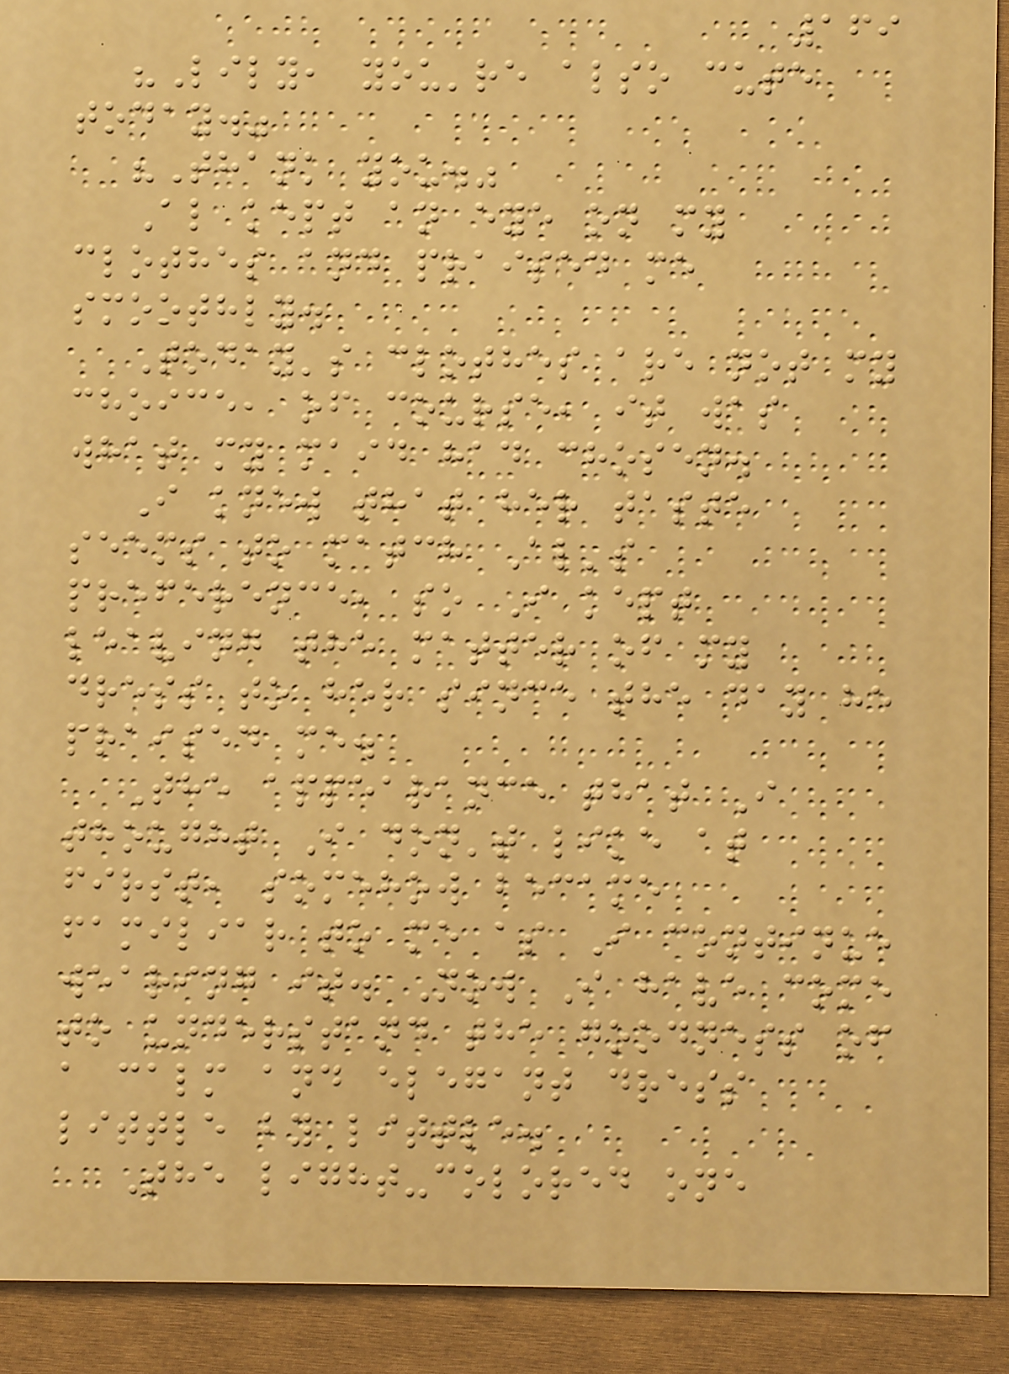169
"Lily, you're also cute
today."
"Thank you."
Al kept an eye on my
clothes and praised me
smoothly.
Today's clothes are not my
choice, of course, it was
what my maid had chosen.
I knew that her taste
seems to match Al's
preference, so I kept
leaving the matter of my
dress to her since the day he
praised me.
The appearance that I
thought I don't like at
first, somehow became
familiar to me as I continue
wearing it. Now I have come
to understand the goodness of
a calm and elegant dress
little by little.
The light-colored one
